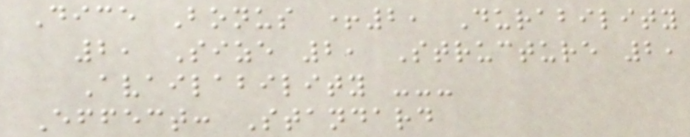Dice Bonus +2, Durability
2, Size 2, Structure 2,
Availability ---
Effect: Standard
